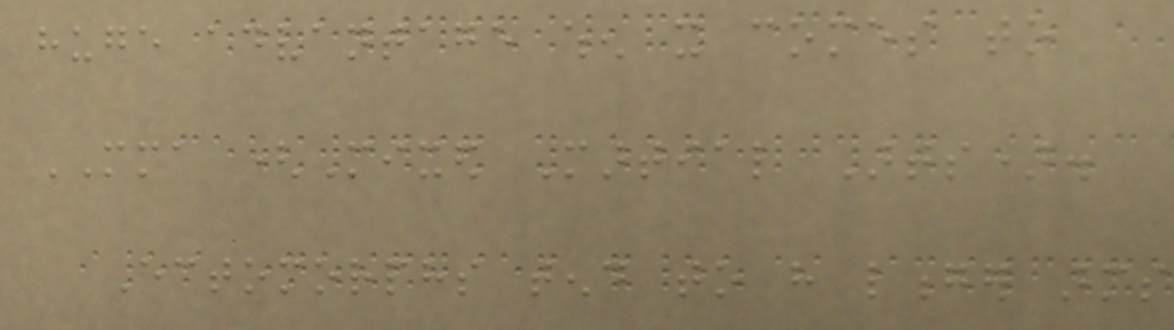huge advantage when it comes to
MMA (Mixed Martial Arts).
Ectomorphs tend to have longer arms
